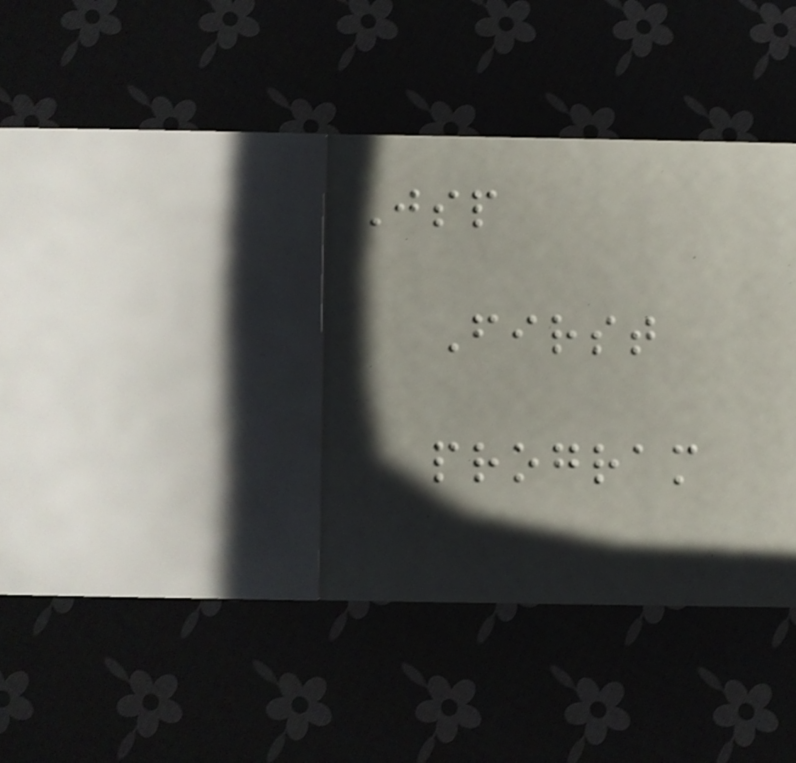Jsp
First
program
